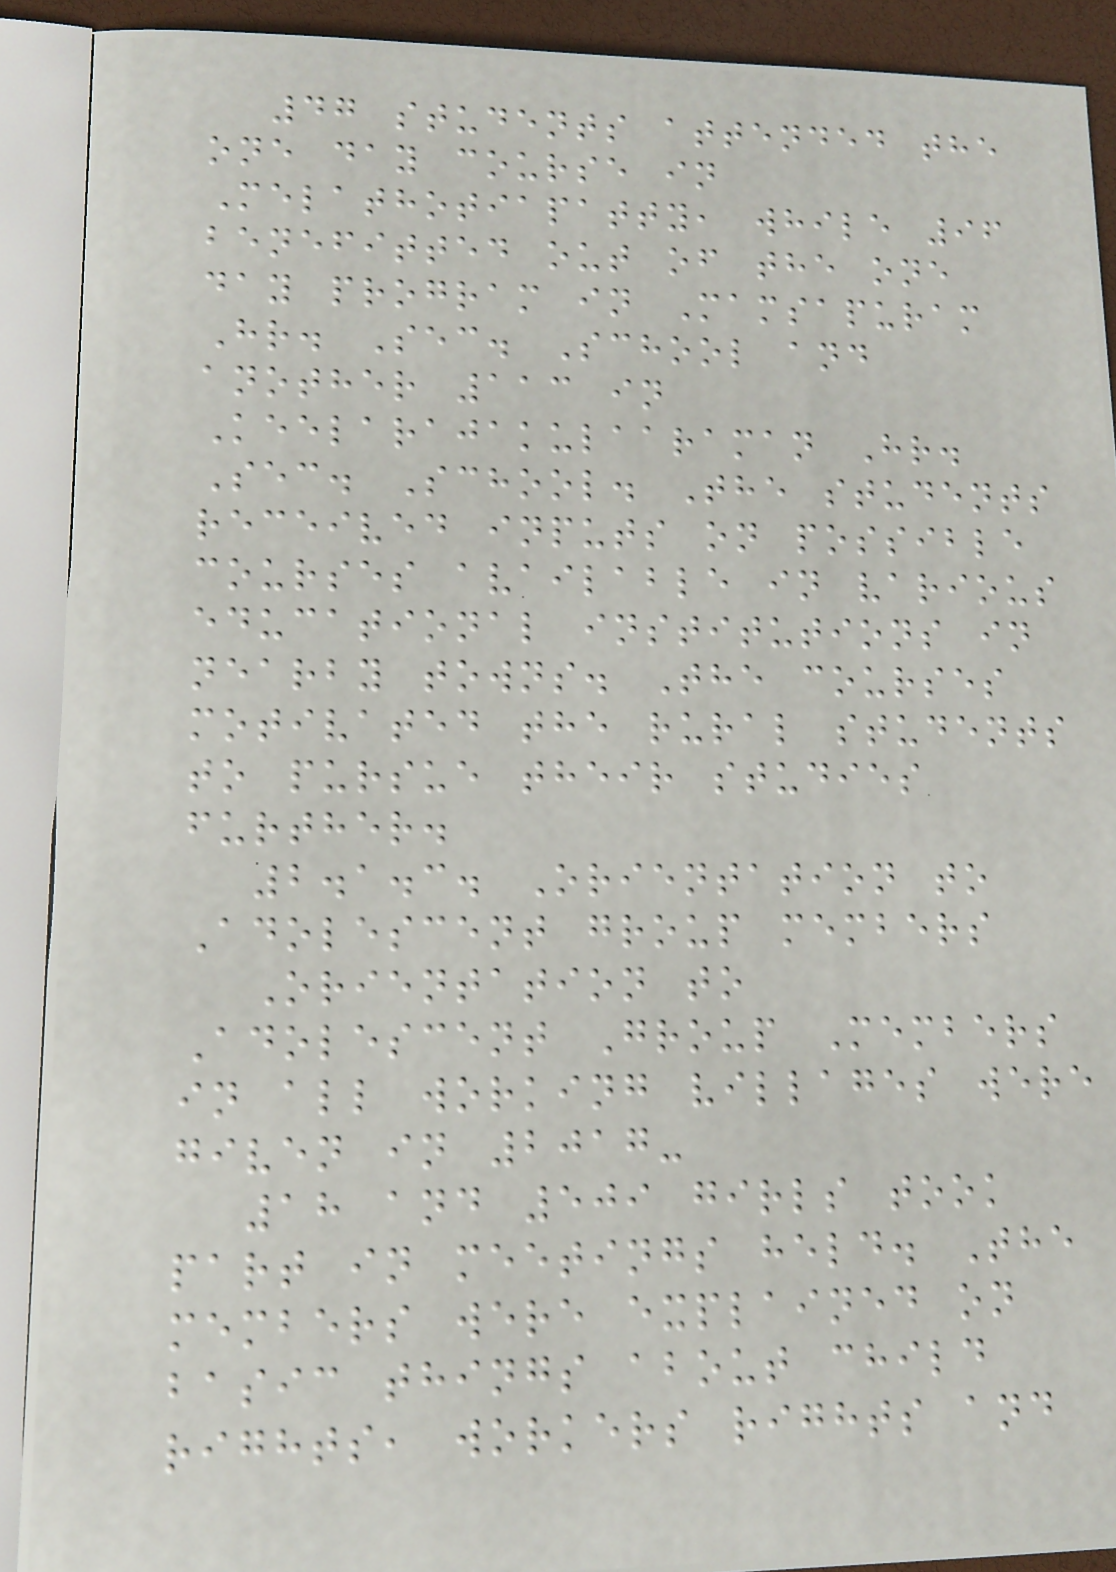47 students attended the
one day course in
Melathotiapatty, while 96
benefitted out of the one
day program in Mamsapuram
Hr. Sec. School and
another 113 in
Keelarajakulaaraman Hr.
Sec. School. The students
received inputs on possible
courses available in various
educational institutions in
nearby towns. The courses
motivated the rural students
to pursue their studies
further.
2.1.3. Orientation to
Adolescent group members
Orientation to
Adolescent Group Members
in all working villages were
given in 2017-
18 and 509 girls took
part in meetings held. The
members were explained on
basic things about child
rights, workers rights and
